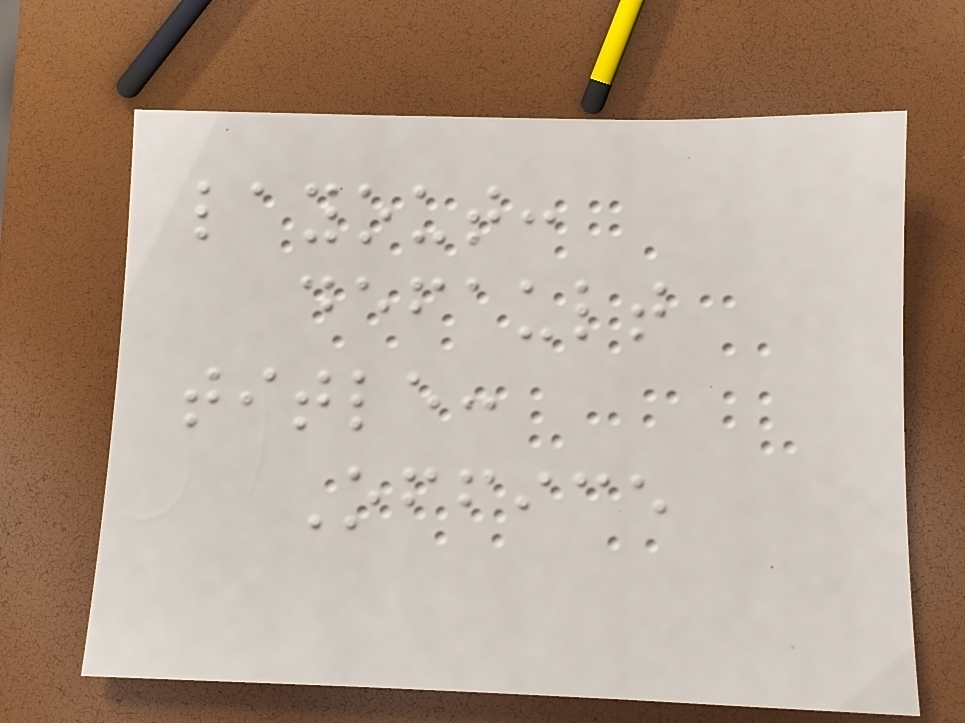layout:
default
title:
Office
